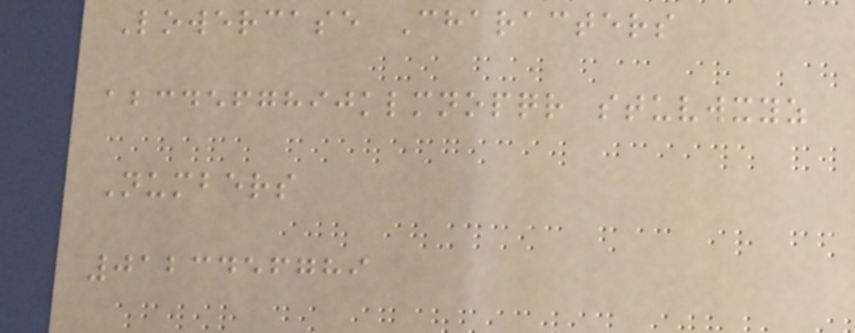Lowercase Characters
abcdefghijklmnopqr stuvwxyz
Numbers
0123456789
